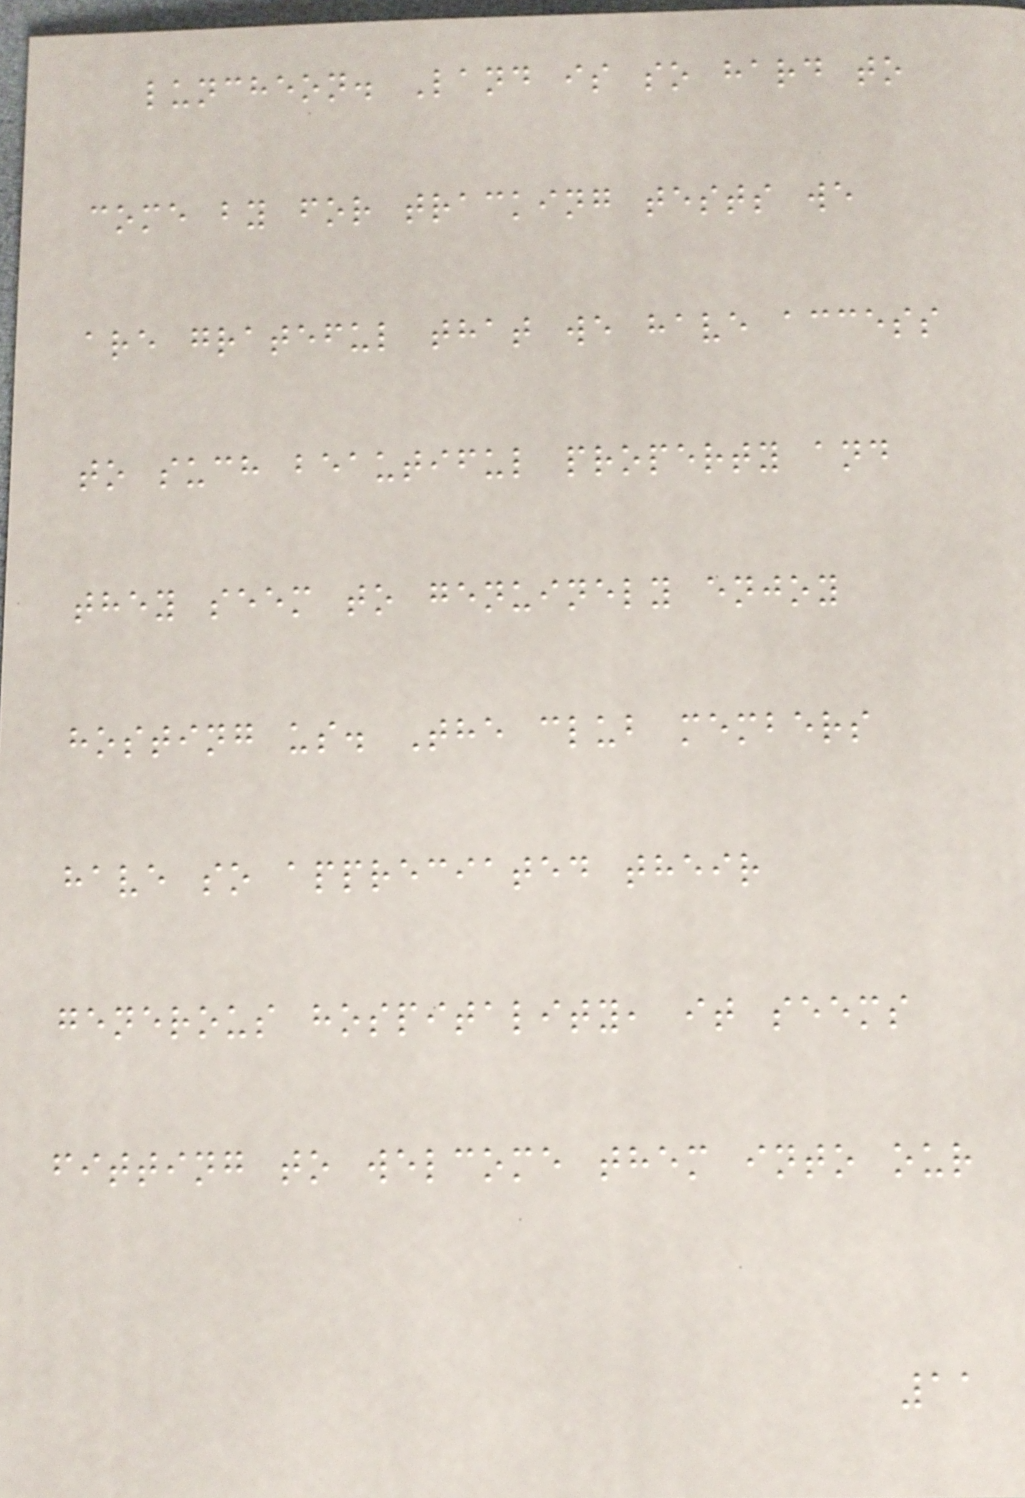luncheon. Land is so hard to
come by for tracking tests we
are grateful that we have access
to such beautiful property and
they seem to genuinely enjoy
hosting us. The club members
have so appreciated their
generous hospitality, it seems
fitting to welcome them into our
11
